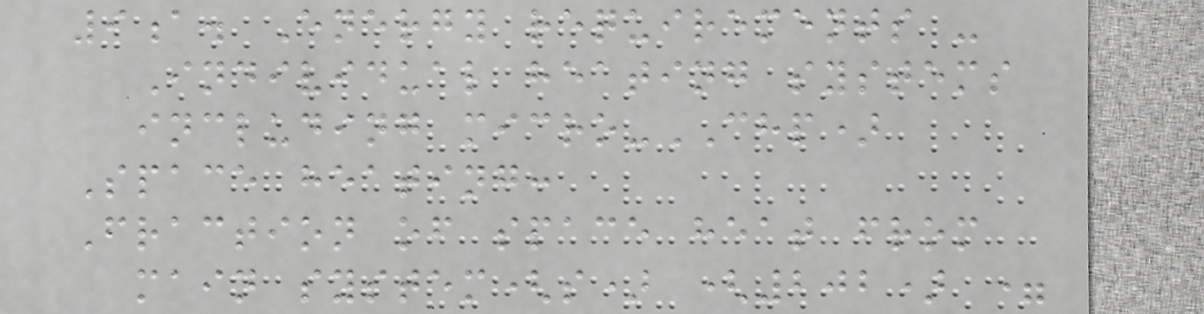9a. Energy requirements -
Individual heating systems
including micro-CHP)
Space heating:
Fraction of space heat from
main system(s) (202) =
